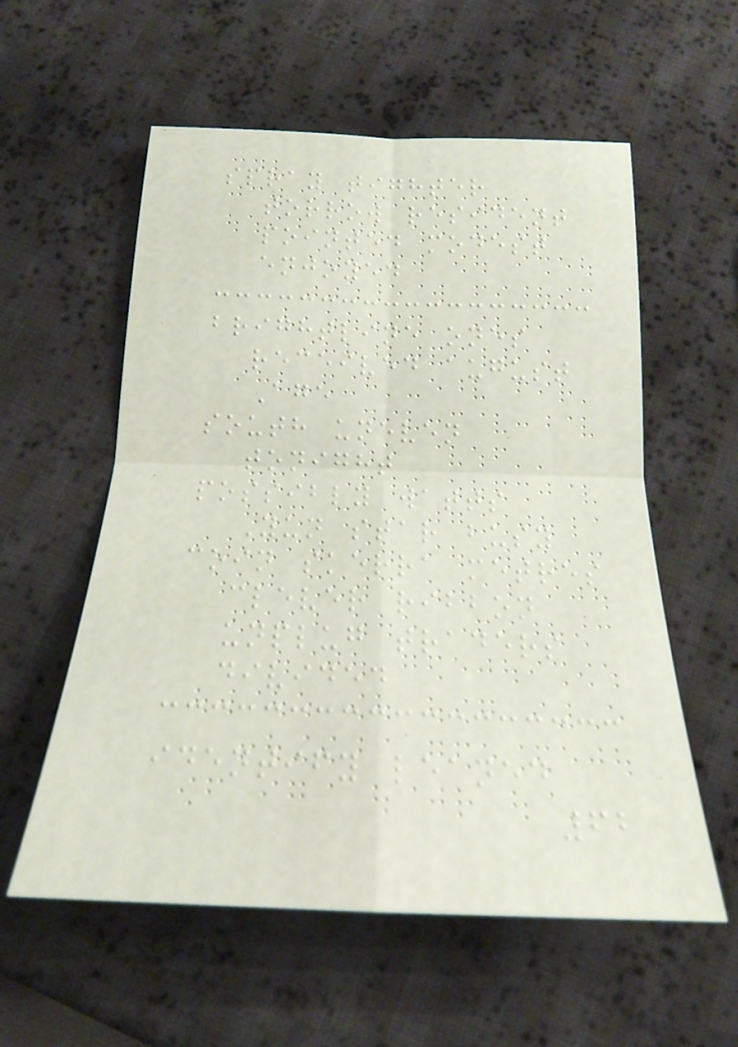spray tighter
torrow resident
pointed modest
enjoyed
brightline ones
received august
Age
south uneven
tonight
possibly watts
Yun star busy
coin skerra metres
clever ribbon
unplug traders
divided
identify leaned
62
